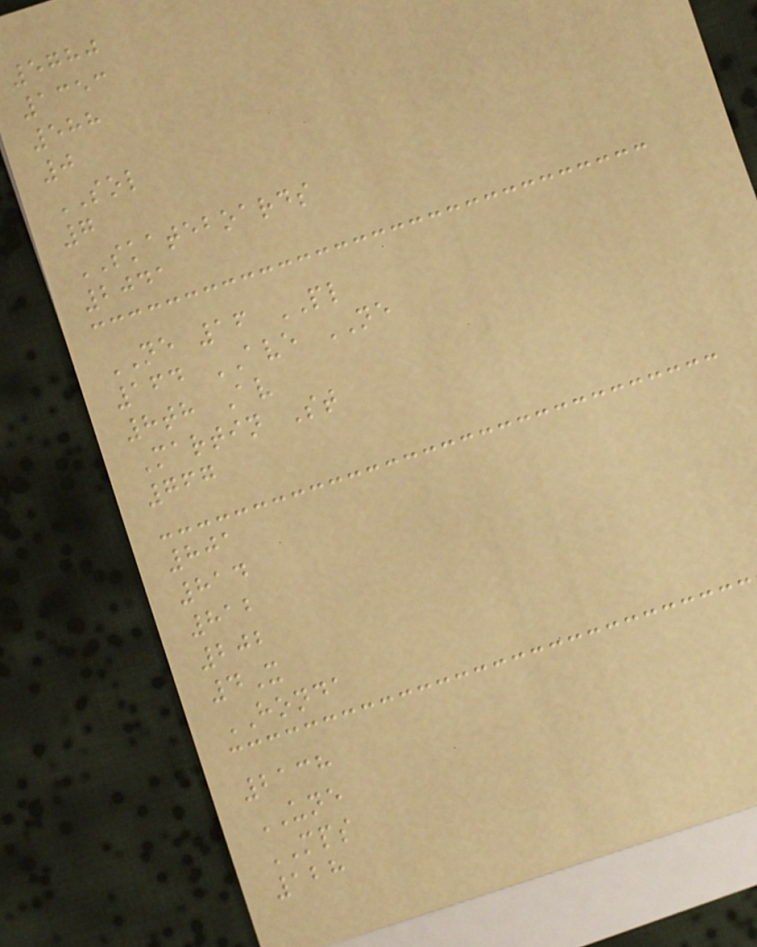5780
1353
588
0
SOL
7
SKATEBOARDS
2041
NE 16 PL
164 AVE NE
8th Av
Martin St
767
801
814
812
202
4X
HONDA
2138
UNE
MPS
128
